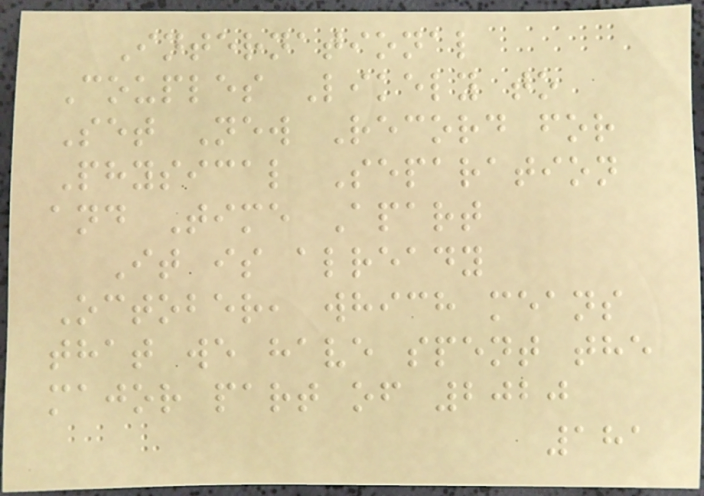International
Couples Likely to
Set New Record for
Physical Separation
and Time Apart
It is already
October, which means
that we have spent the
major part of 2020
181
